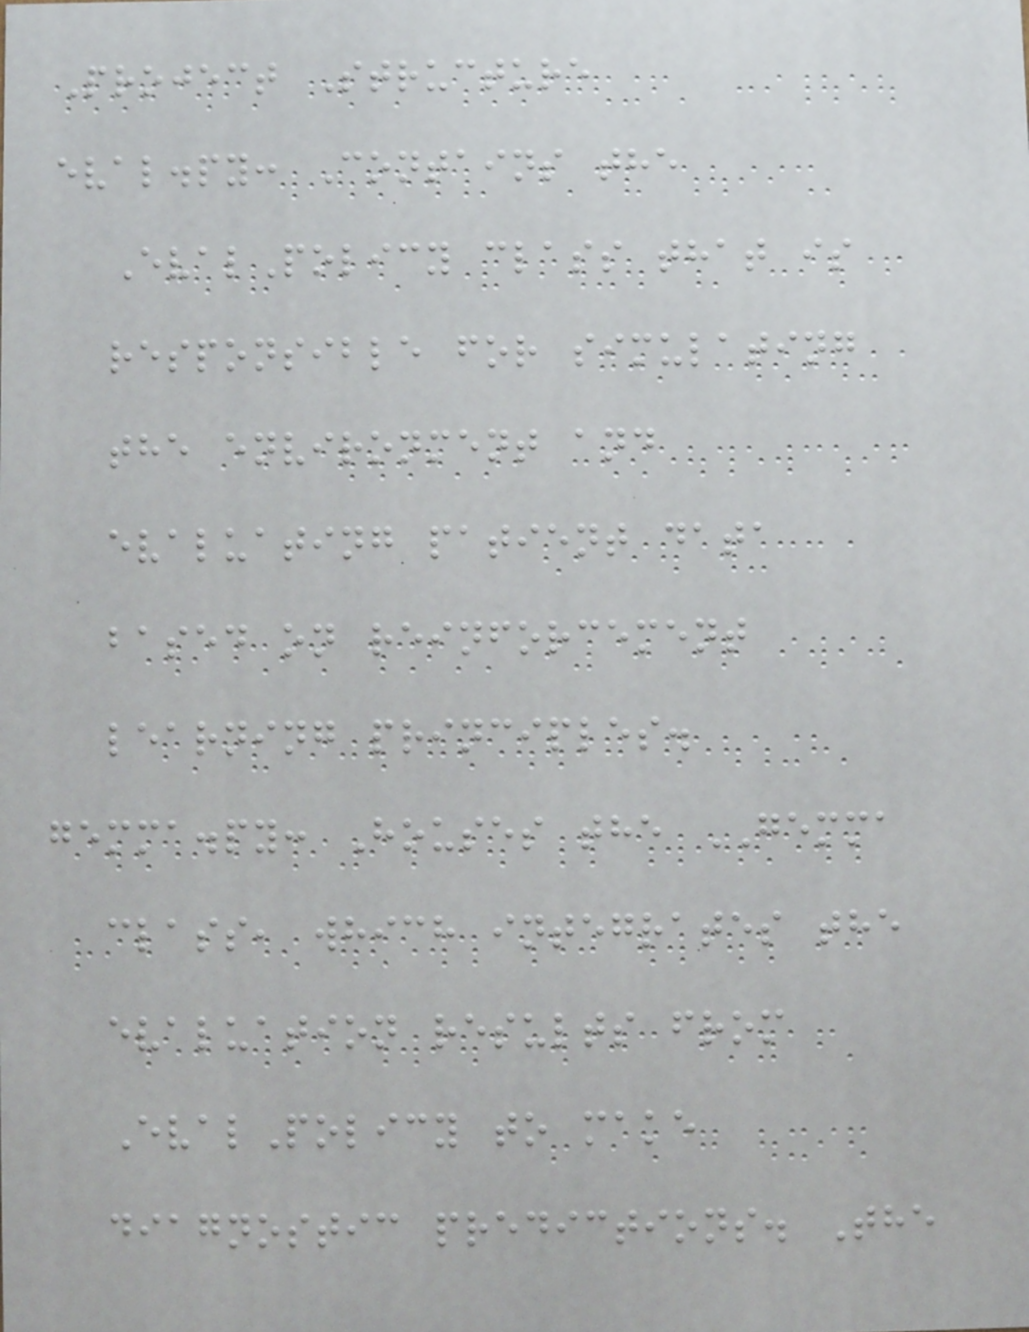Project Structure
eval.py: Contains the
EvalPolicy class that is
responsible for simulating
the environment and
evaluating patient data
based on reinforcement
learning principles.
gemma.py: Houses the GEMMA
class, which integrates the
evaluation results from
EvalPolicy to make
diagnostic predictions. The
